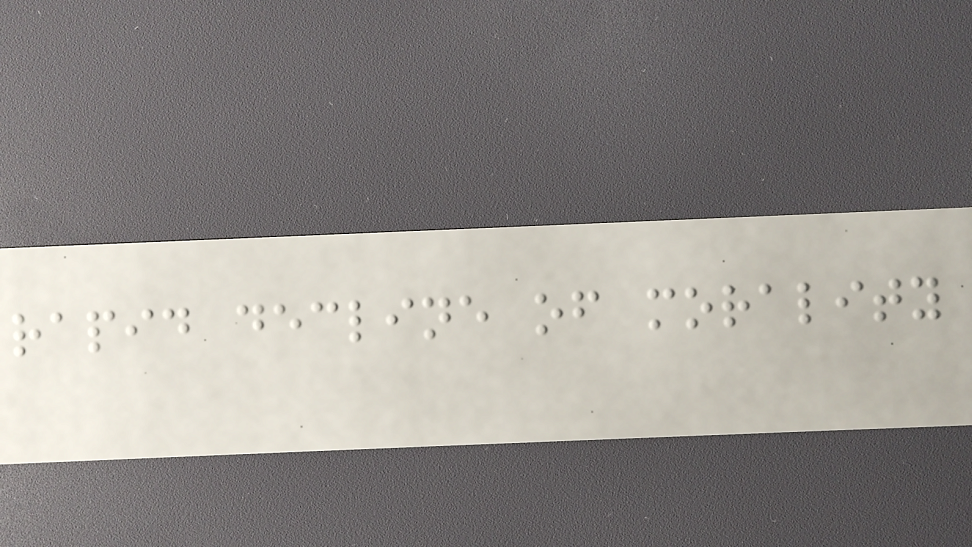rapid decline of morality
